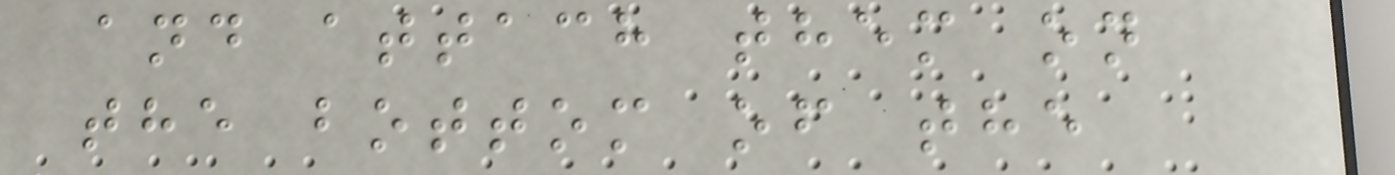and attach them on
the bottom of the
